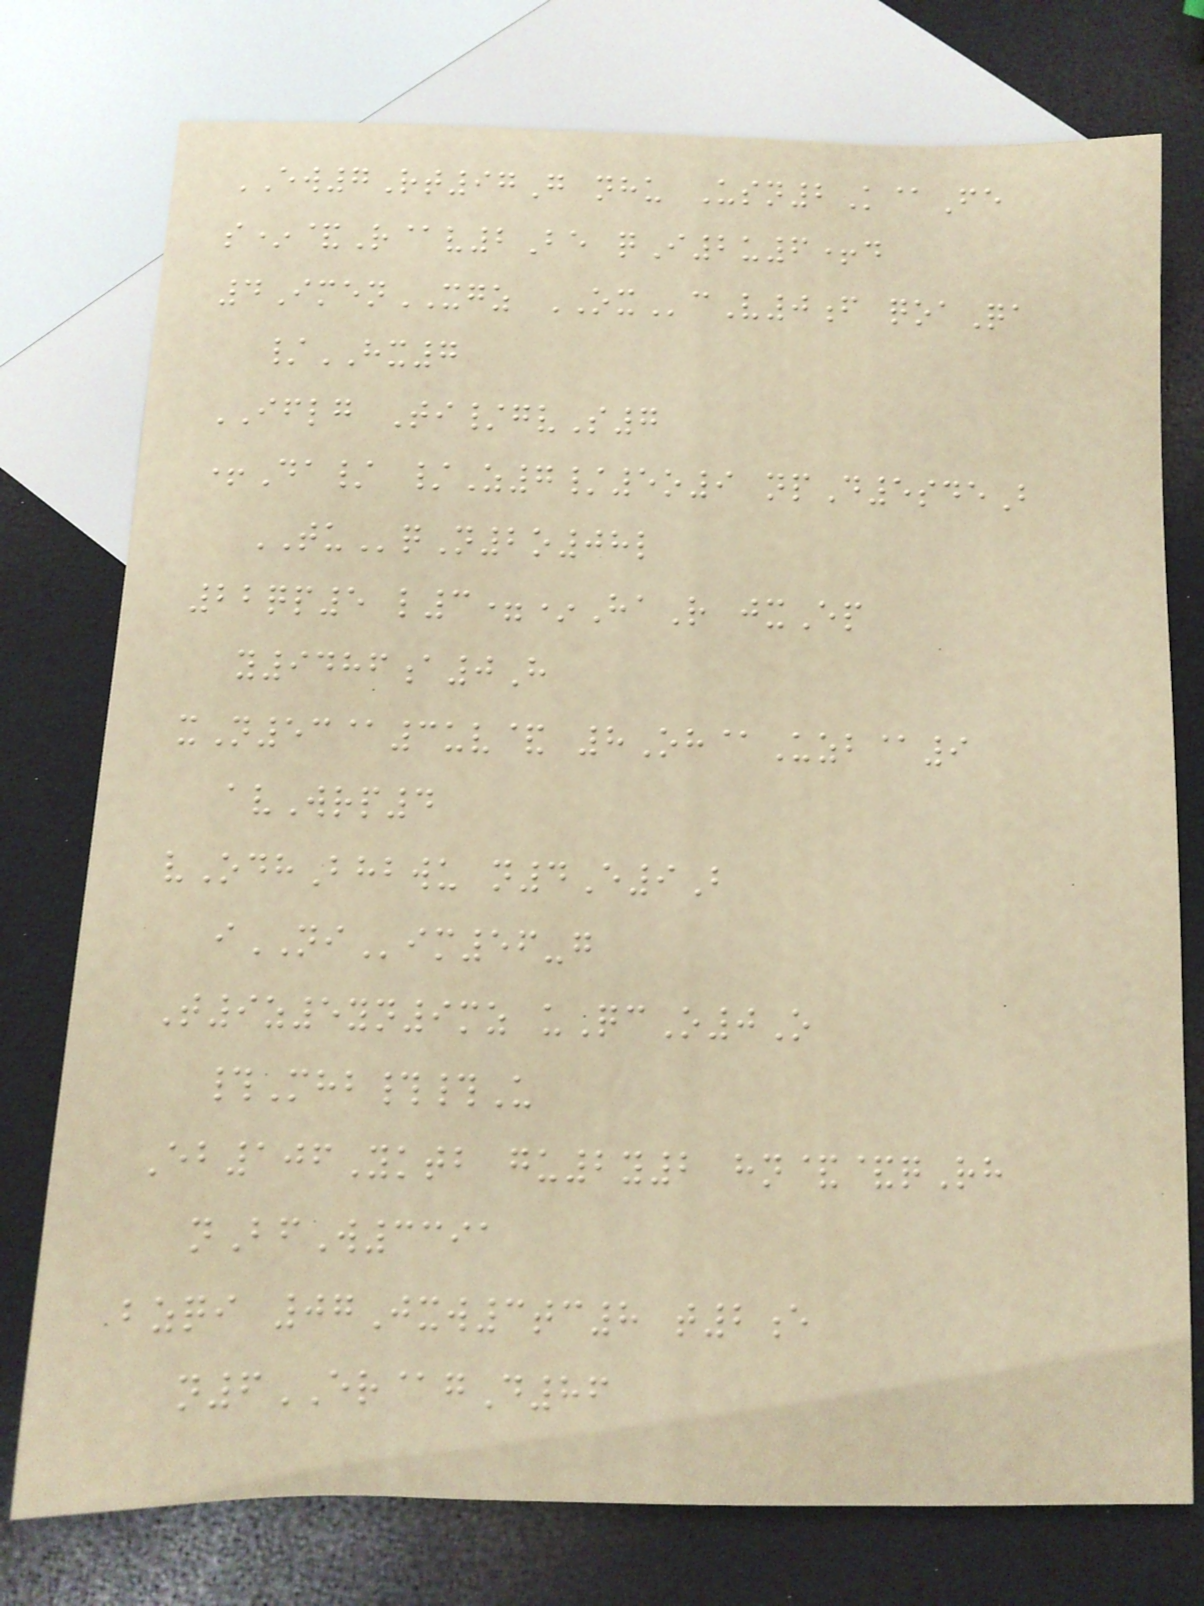EW7Rt97G nhu Usn2K@Fe
s*&R@v2Be qI2u6+d
4ImenXGZ OXcV0f qoaQa
/HX7
IFLG Ti/gvS7
+Da/ /Z7/5o9 npD5sdeB
TUqN2o08l
22qp5 l3=*HaR jxEp
y9486a0H
xN53@3uv& 8Oh@Uzb@9
avWrp4
vOdhBhbwu n4E9B
iNIim56-g
T9z5yn9mz uQcO0O
#Mhb##U
Eb106Yktb gu2y2 hn&&qRh
nBfW3391
bzqi 07Jxw3tc8 t2e
n6ER@gD86
